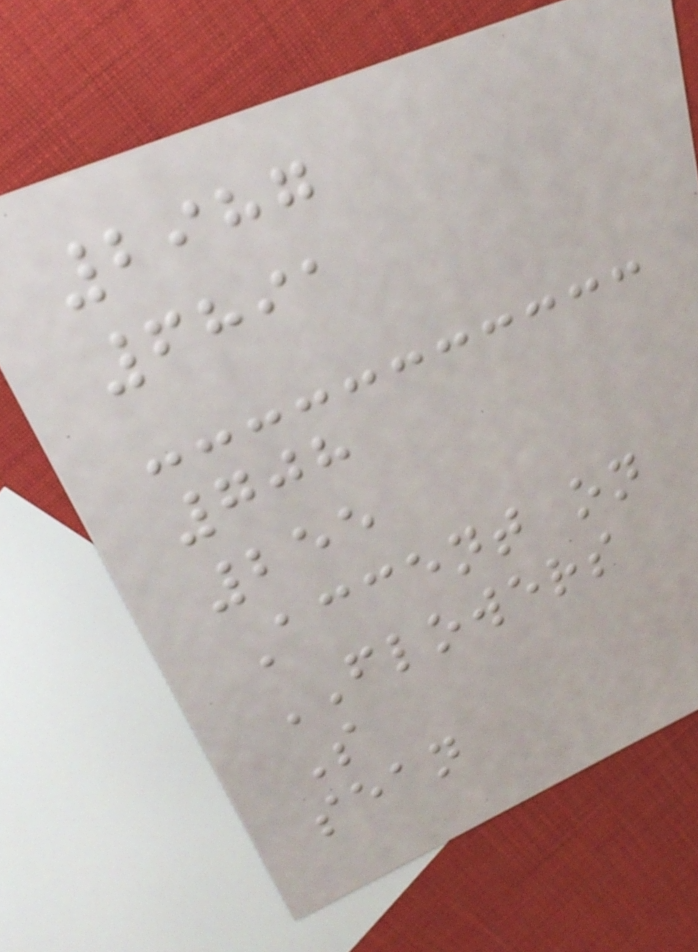2987
6891
708
255
Accent on
FLOWERS
S
sean
